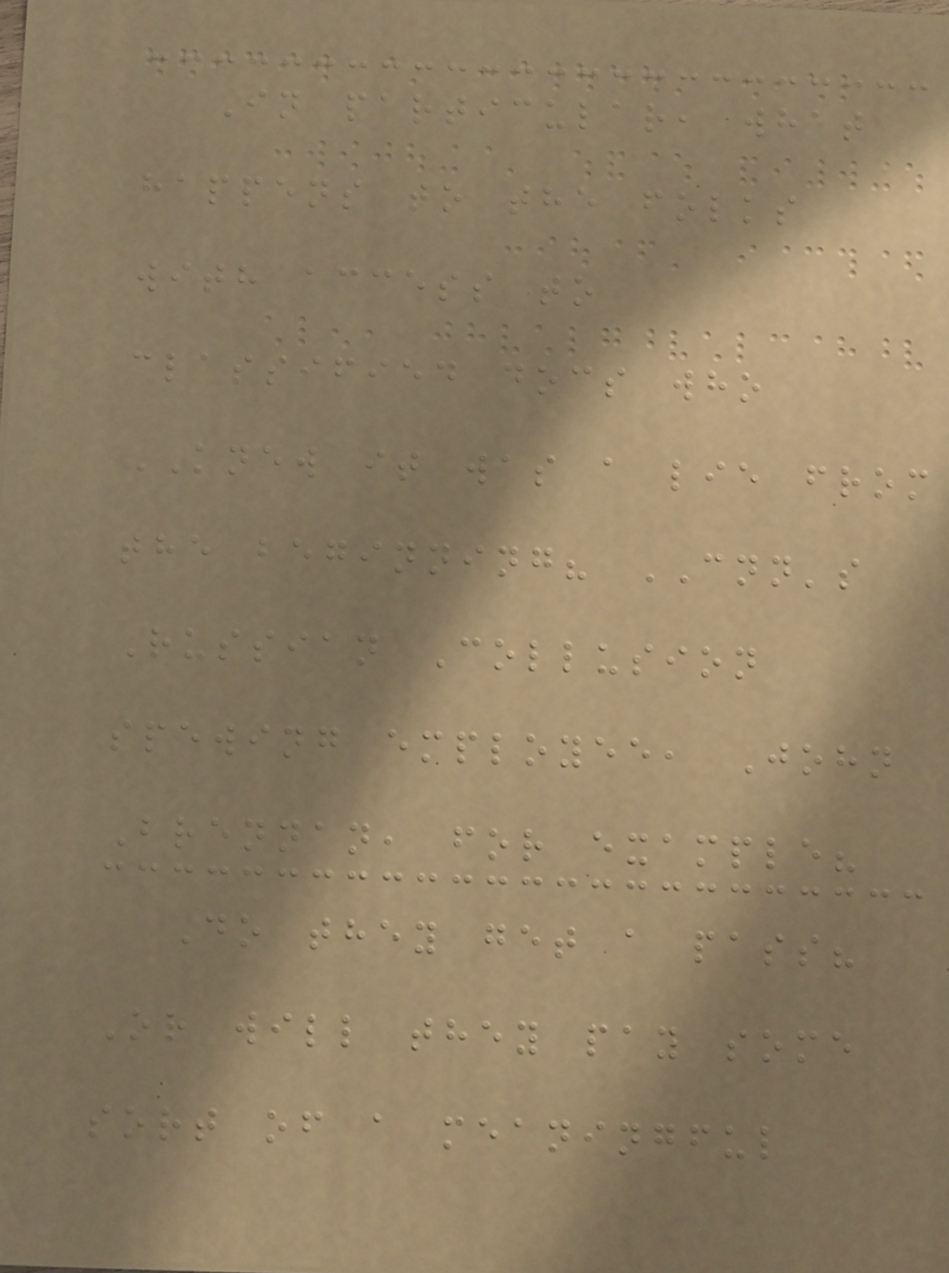In particular, what
happens to the folks
with access to
classified docs who
KNEW it was a lie from
the beginning? CNN's
Russian Collusion
spewing employee, John
Brennan, for example?
Do they get a pass?
Or will they pay some
sort of a meaningful
